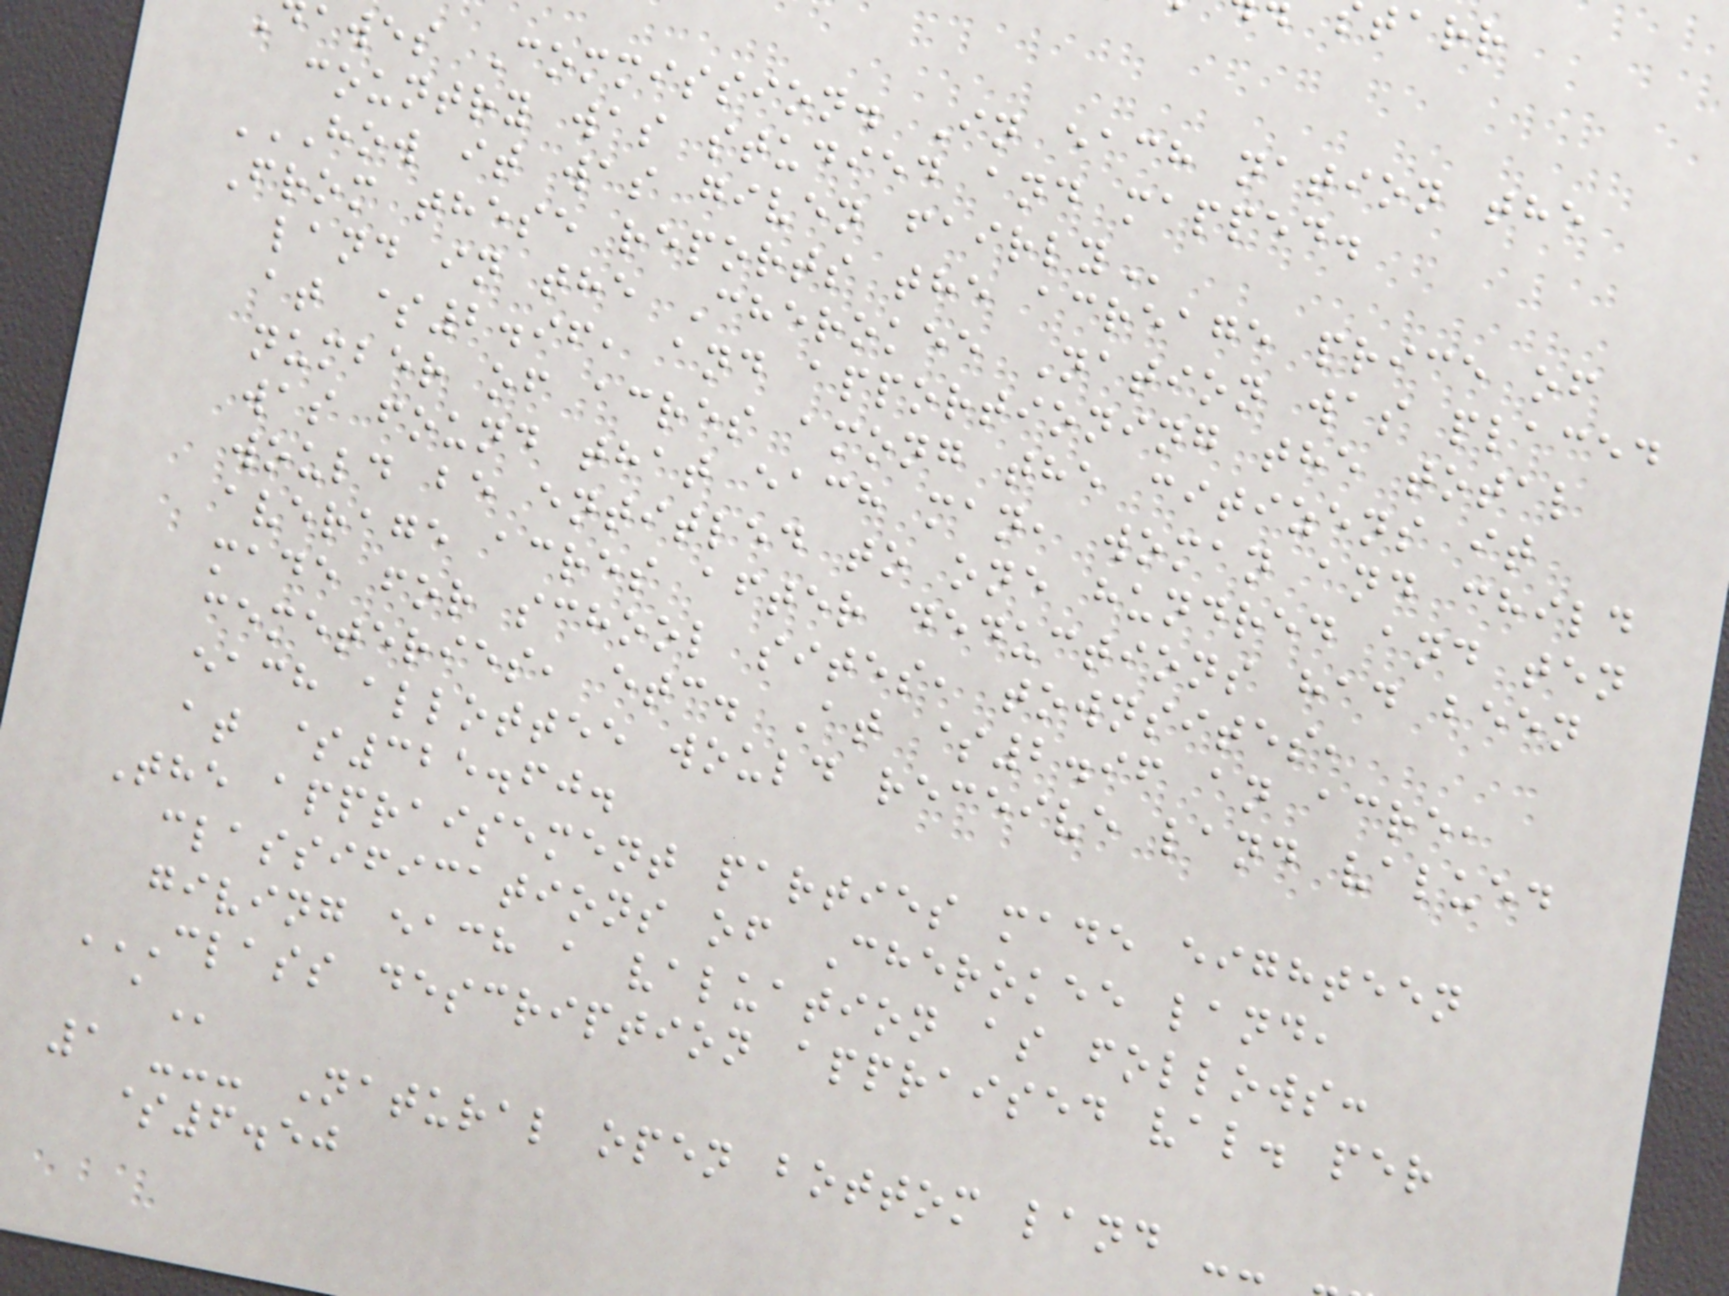awes Commission. In each nation the
country was studied and mapped.
HOW IT WAS GIVEN FAIRLY
From these reports the acreage price of
land in the Cherokee Nation was placed
at $2.96, and apportioning the total
number of acres among the citizens it
was found that each man, woman and child
would be entitled to one hundred and ten
average acres after deductions had been
made for school sites, townsites,
cemeteries, etc. At $2.96 an acre,
each allottee would receive land valued
at $325.60.
The appraisement parties made eighteen
classifications of Cherokee land,
giving each a valuation as follows:
CLASS DESCRIPTION APPRAISED VAL. PER
1 --- Natural open bottom land --
$6.50
